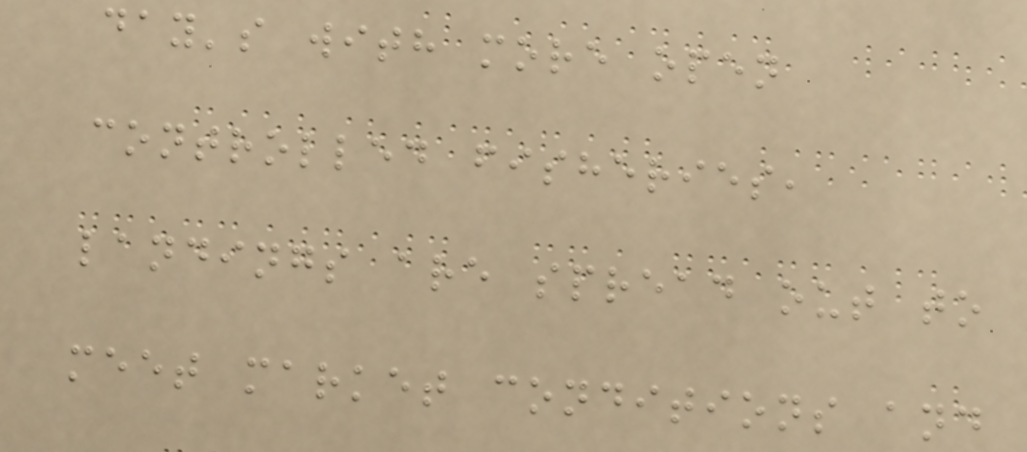day's with more open
controlled fisheries,
landings are spread out to
meet market conditions and
